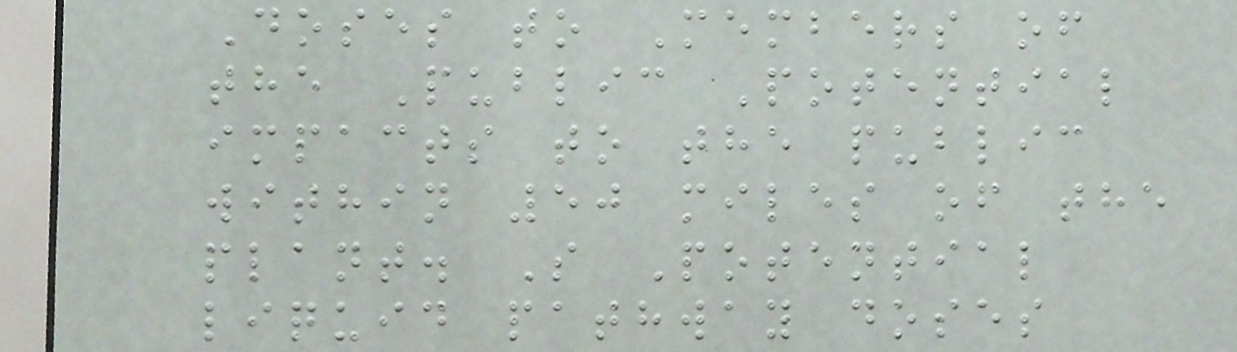Doses to Members of
the Public Potential
impacts to the public
within 50 miles of the
plant. S Potential
liquid pathway doses
